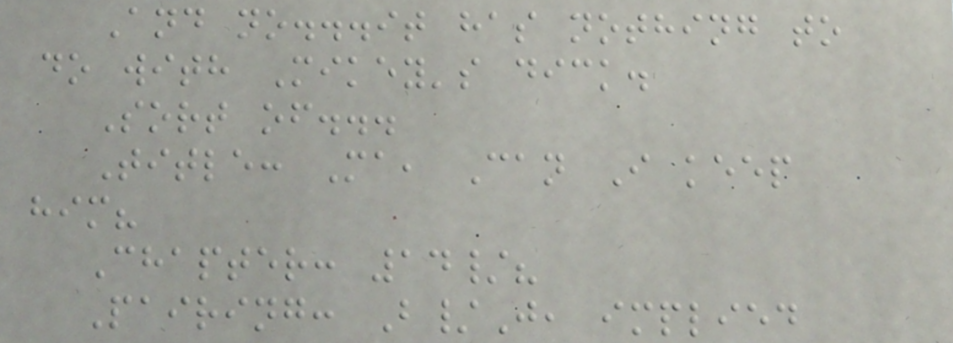And no...it has nothing to
do with Mikey's dick.
Sort of...
Title: Ma, Can I keep
him?
Chapter: 14/?
Pairing: B/J, implied
